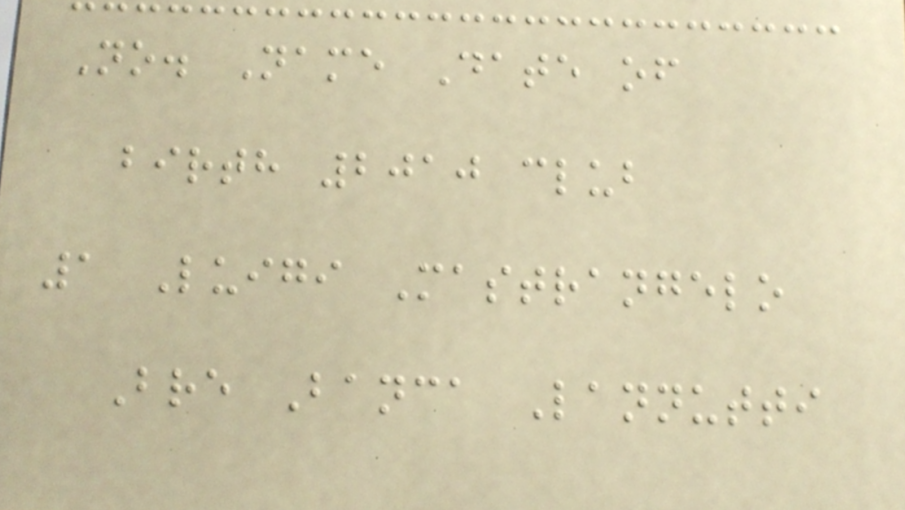No. Name Date of
birth 2010 club
1 Luigi Mastrangelo
Bre Banca Lannutti
